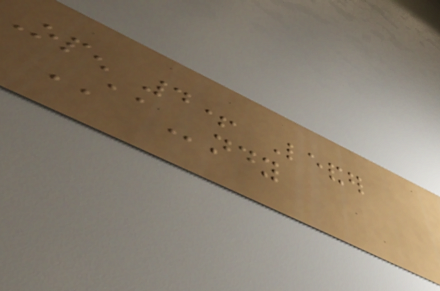Open 4+ Leander
AAndy
